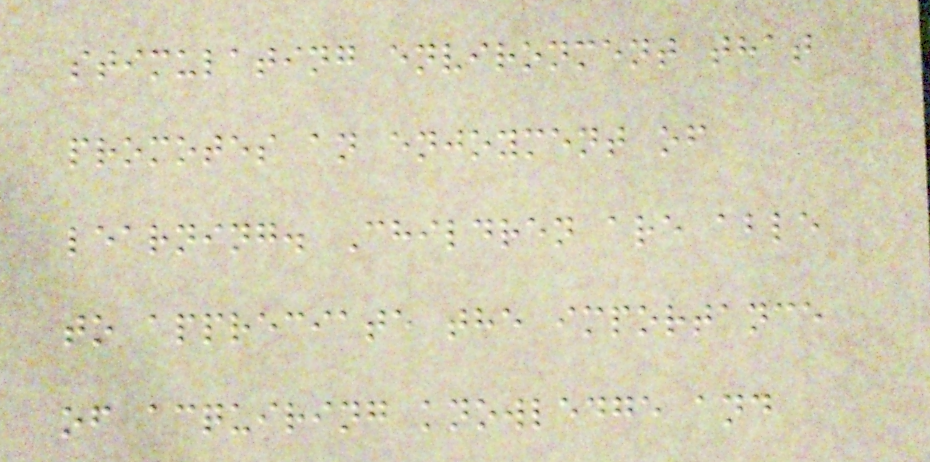stimulating environment that
promotes an enjoyment of
learning. Children are able
to appreciate the importance
of acquiring knowledge and
